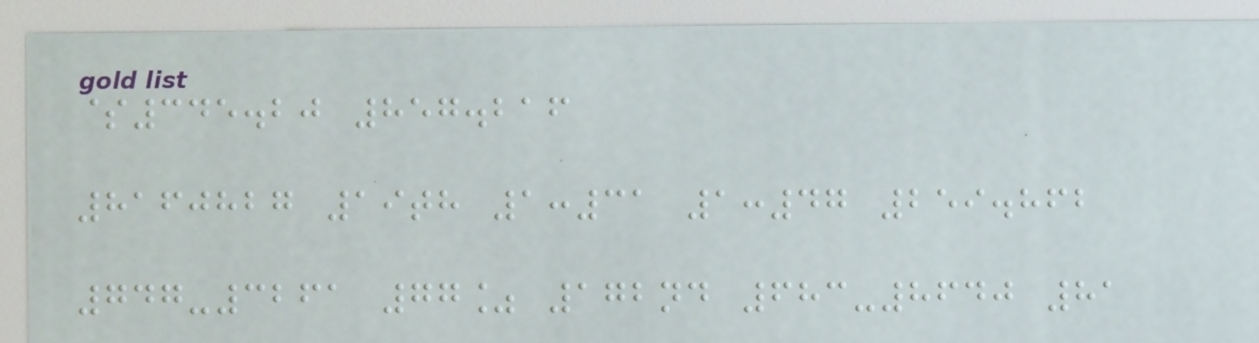$345.20 857.216
8160827 19th 1:31 1:47 259.862
747-3261 77% 172nd 683-8640 81
